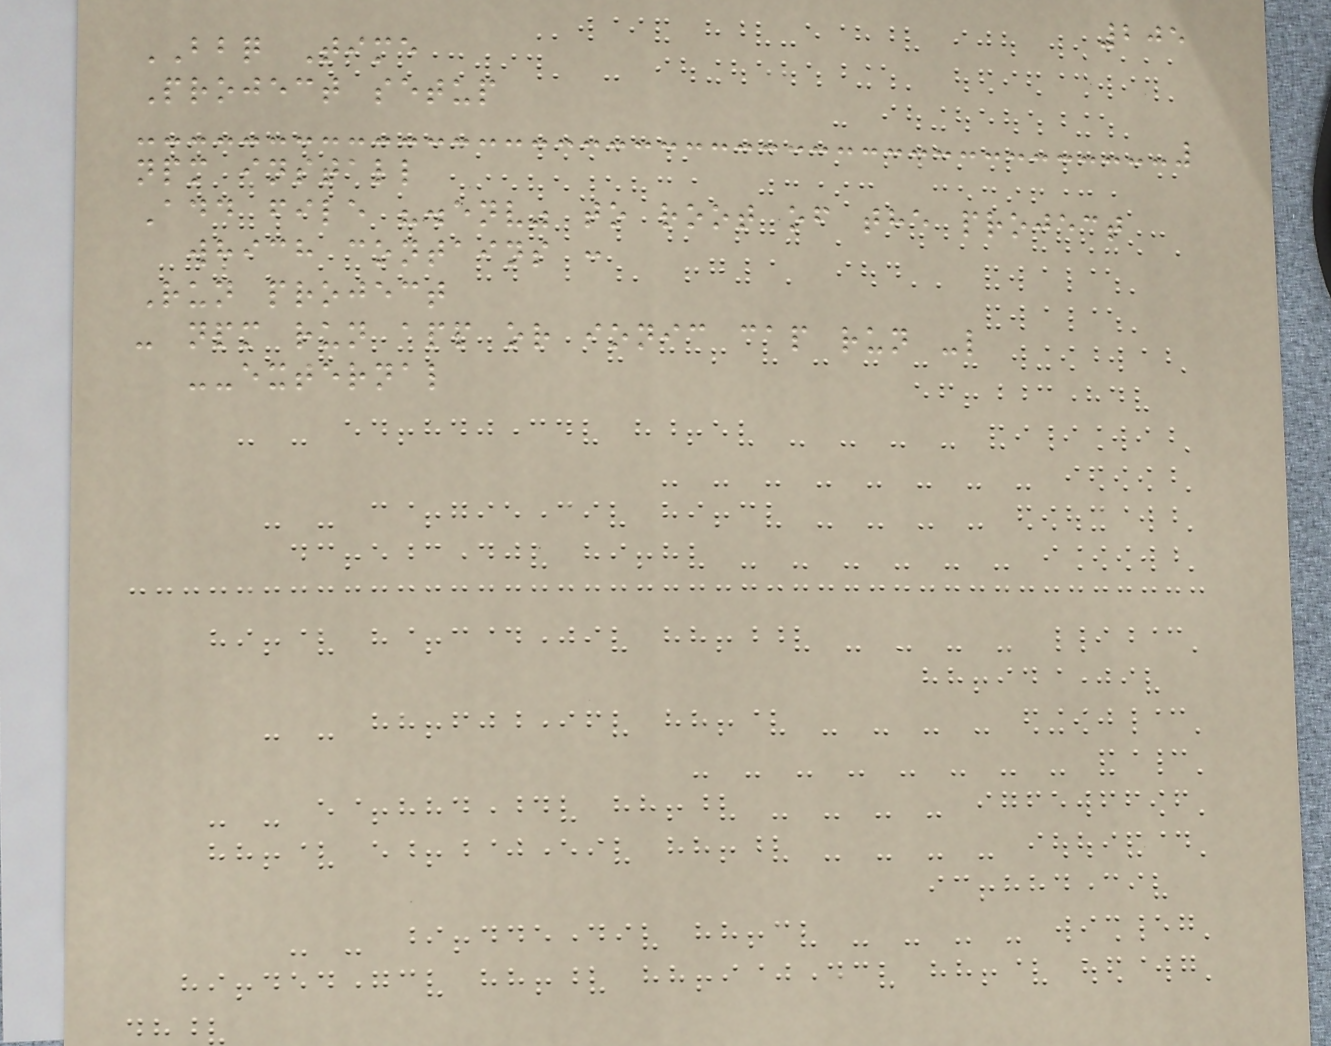205
BBQ Time
Project setup
npm install
Add file ".env" to root of the project
which contains :
Run project
- npm run app or ionic cap run -l
--external
